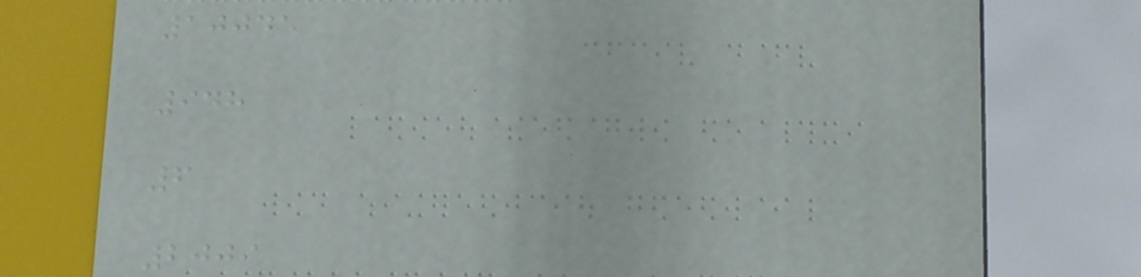10045
948
6
2009
